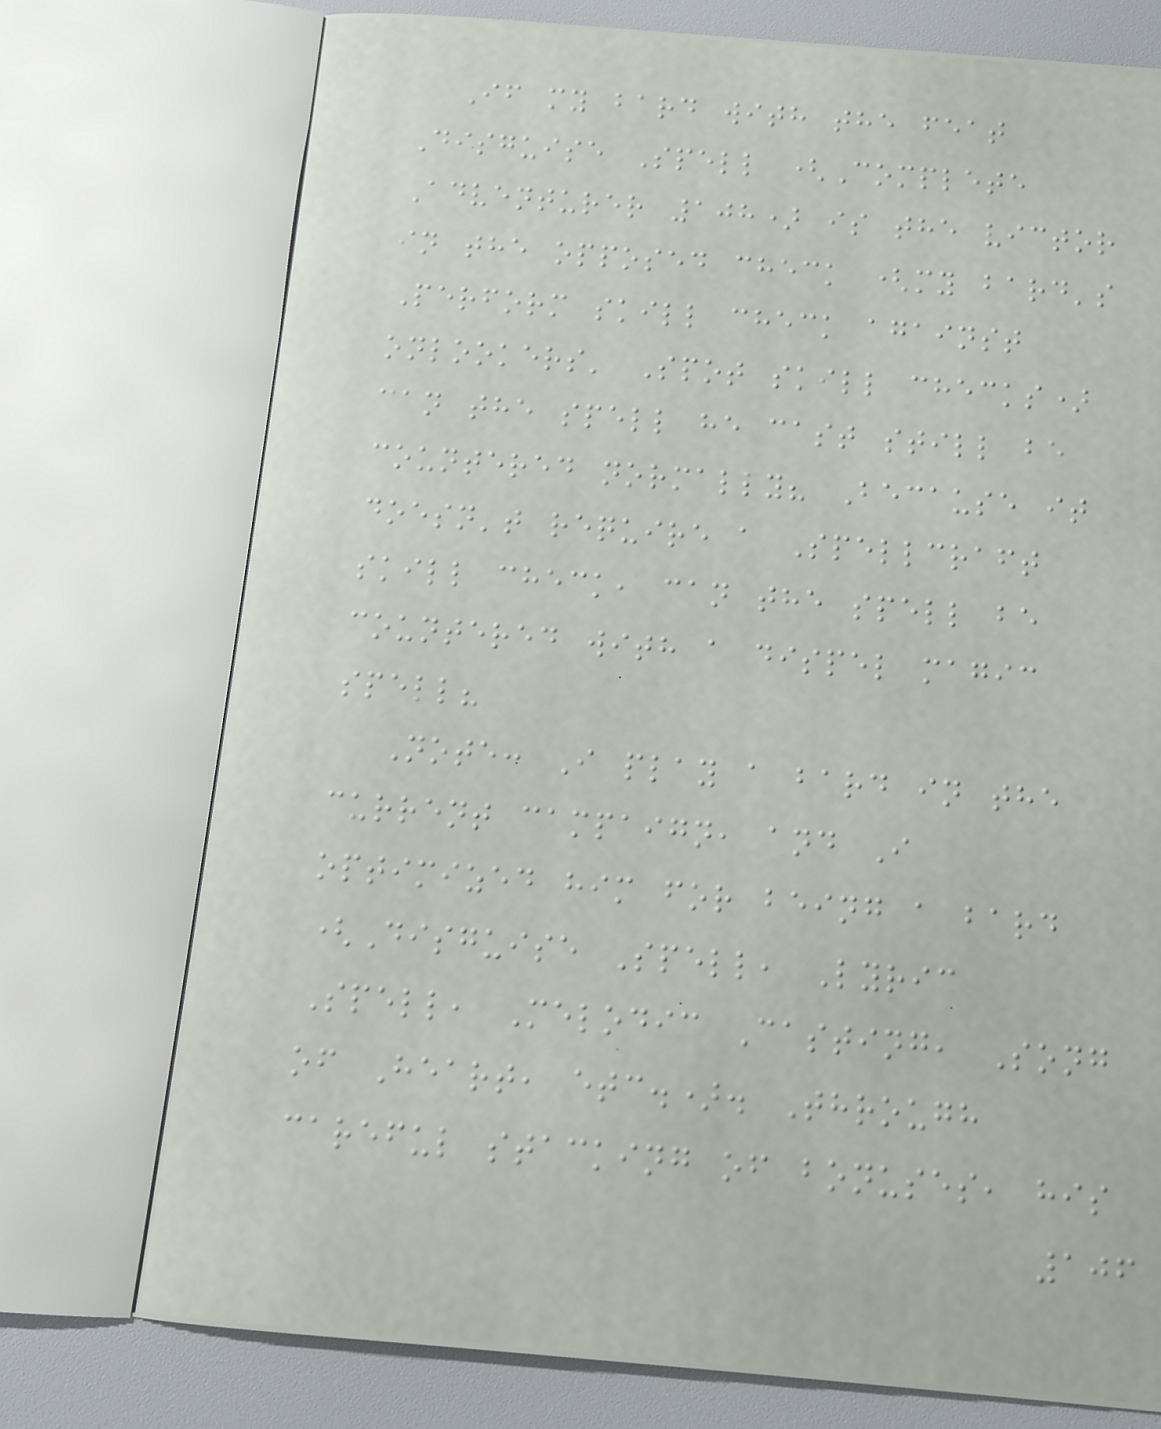If my bard with the feat
Disguise Spell (Complete
Adventurer 108) is the victor
in the opposed check (my bard's
Perform skill check against
onlookers' Spot skill checks)
can the spell he cast still be
countered normally? Because it
doesn't require a Spellcraft
skill check, can the spell be
countered with a dispel magic
spell?
Note: I play a bard in the
current campaign, and I
optimized him for being a bard
(Disguise Spell, Lyric
Spell, Melodic Casting, Song
of Heart, etc.). Through
careful stacking of bonuses, his
106
